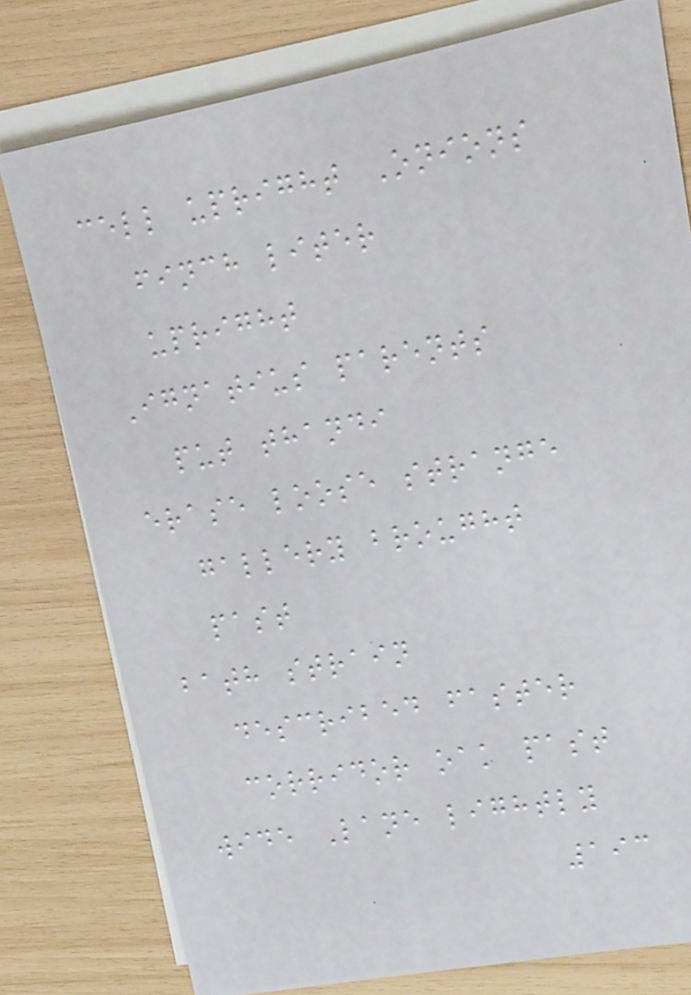cell upright Onions
finch liter
upright
Ignatius parents
put thandi
erase loose strange
gallery brought
past
bath strain
described faster
corridor oak past
wide Lane lightly
193
